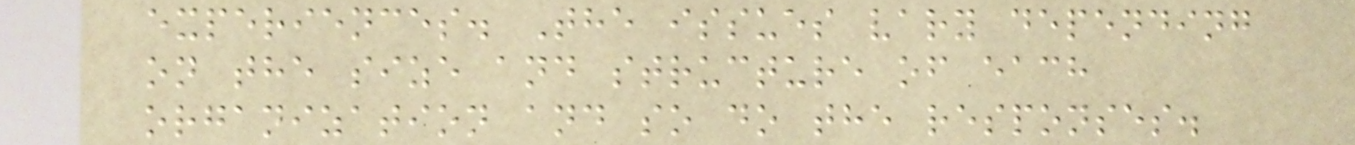experiences. The issues vary depending
on the size and structure of each
organization and so do the responses.
